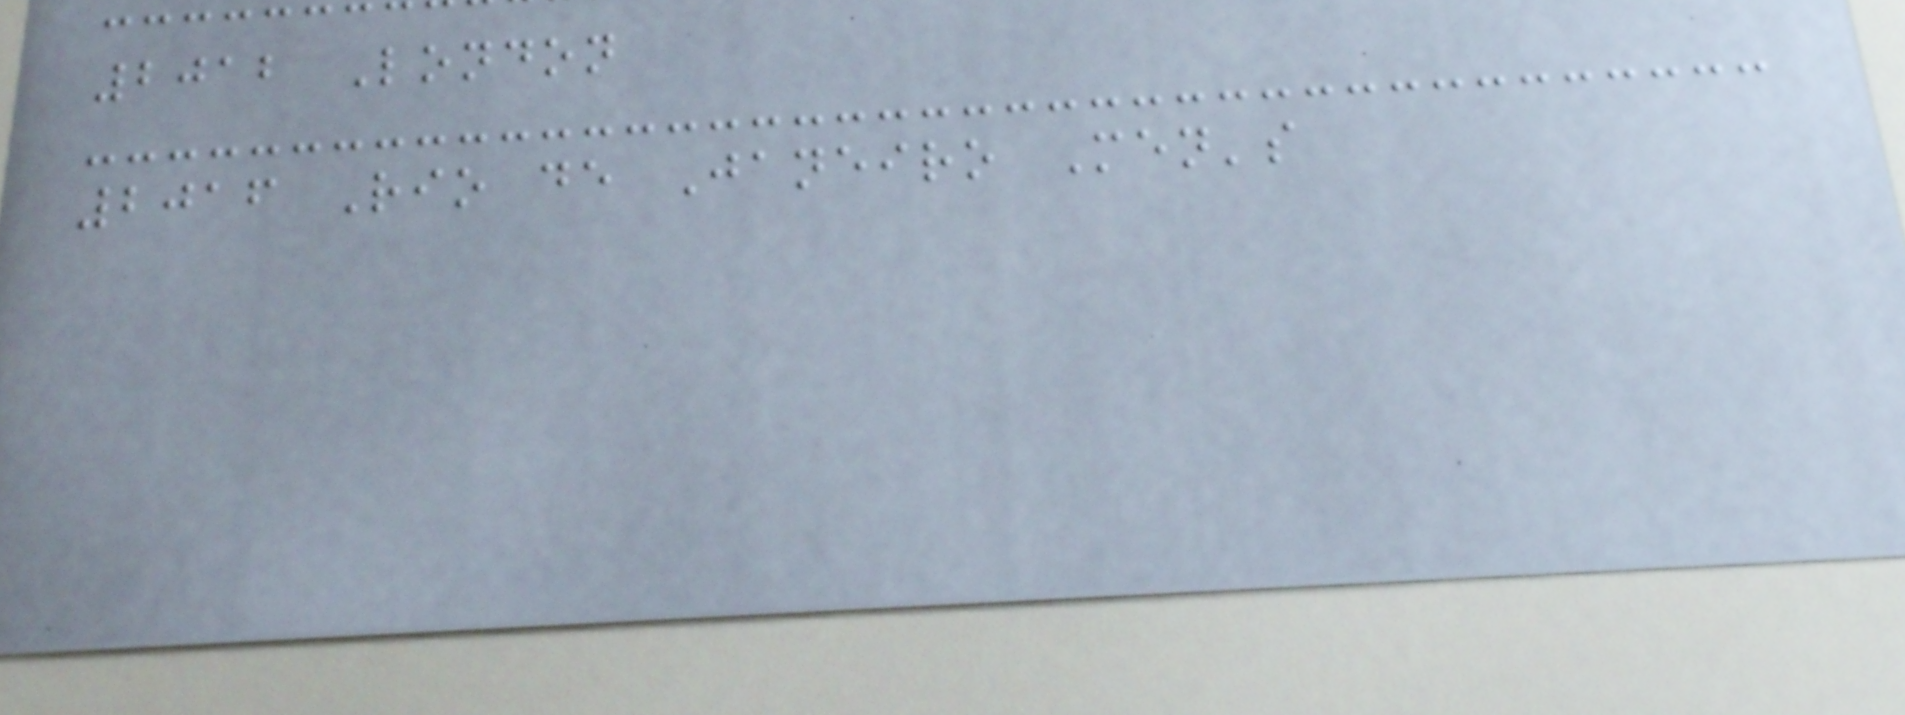2012 London
2016 Rio de Janeiro Men's
